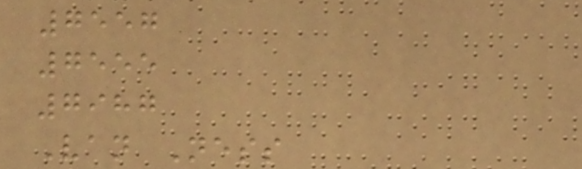7557
7555
7987
Van Ness
